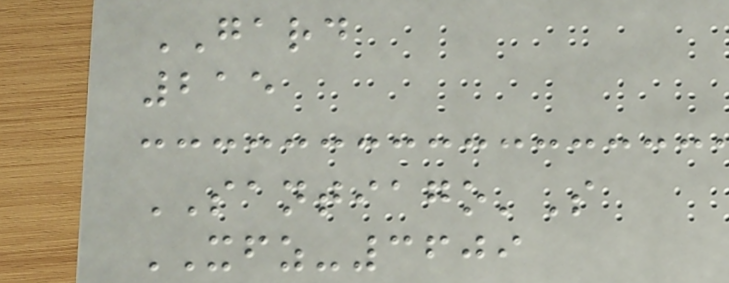GARD
215
SANTIAGO'S
XFZ-3609
